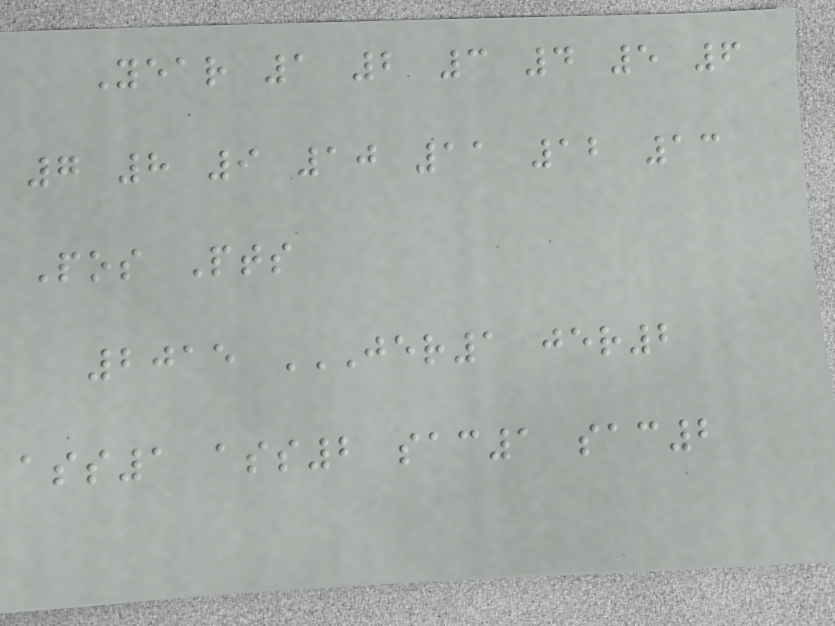Year 1 2 3 4 5 6
7 8 9 10 11 12 13
Pos Pts
2015 JER1 JER2
ASS1 ASS2 SAC1 SAC2
